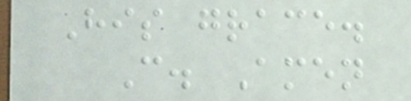His grace.
C. Amen
